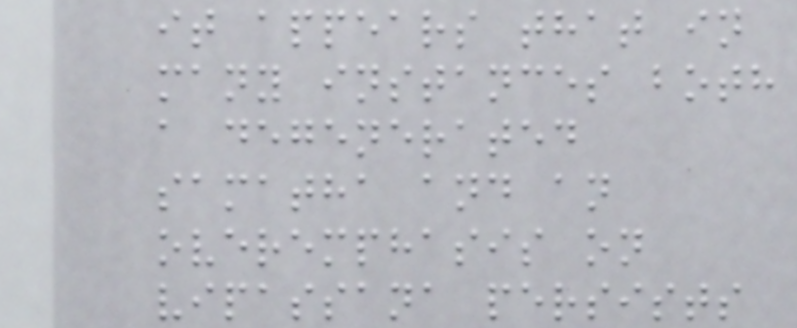it appears that in
many instances both
a degenerated
samatha and an
overemphasis on
vipassana persists
